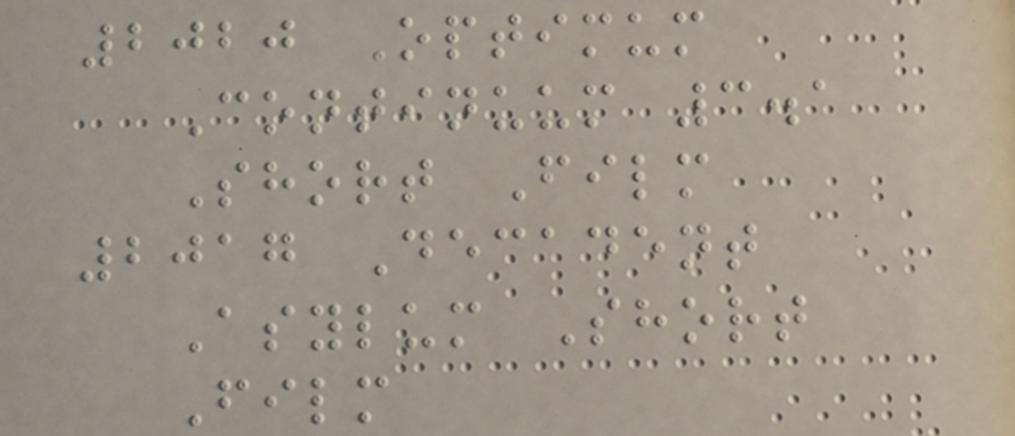2020 Optimum
Continuum 3.1
Short Film
2017 Decadent
Asylum Short
Film
